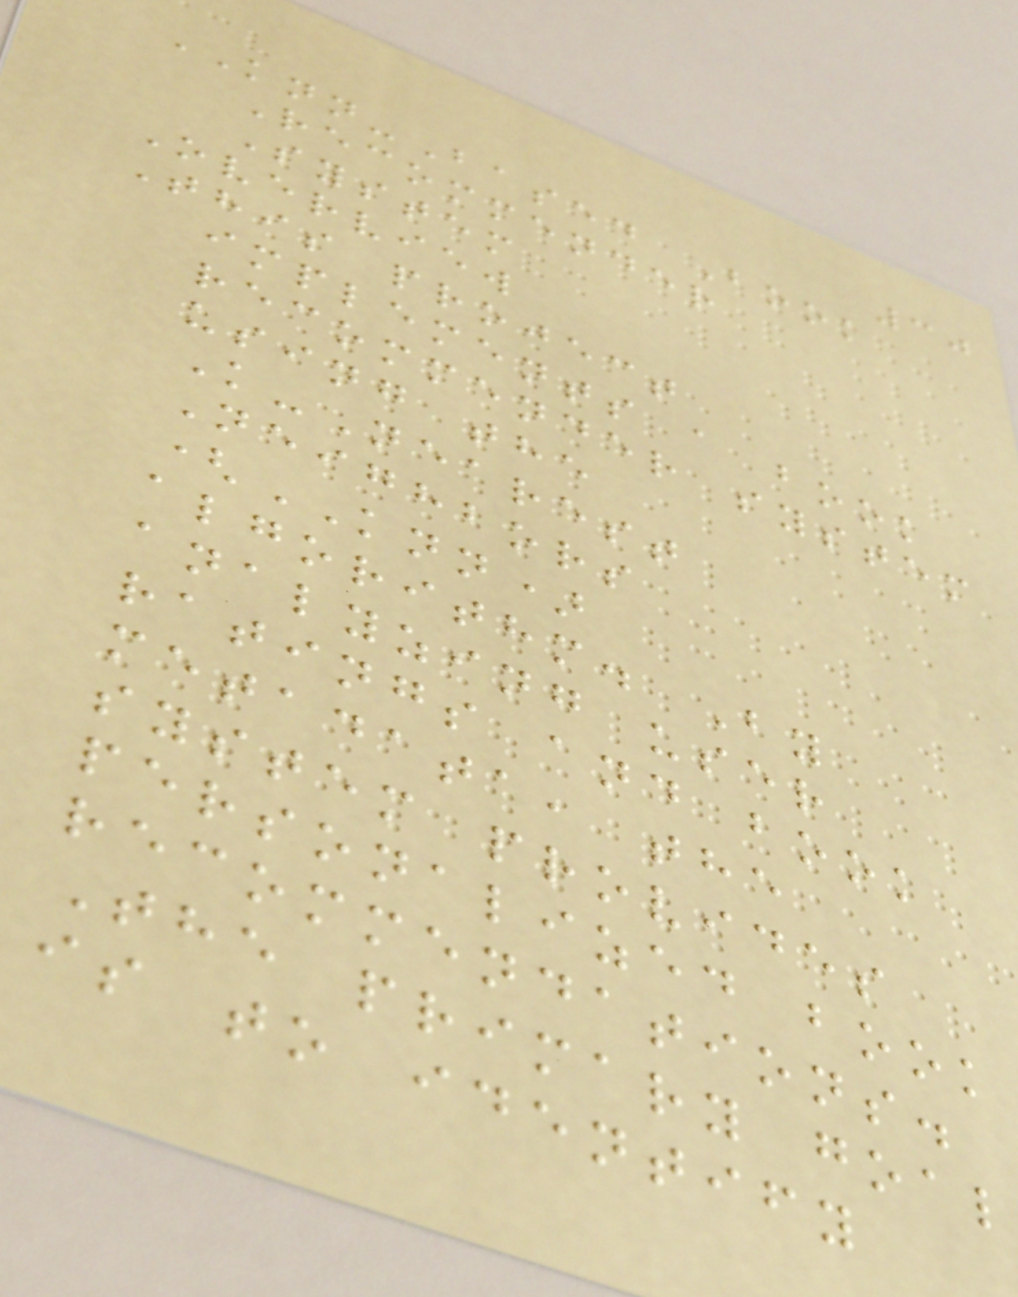30
KNN-Based Book
Recommender
System
Overview
This project
implements a book
recommender system
using the
K-Nearest
Neighbors
(KNN)
algorithm. By
analyzing user
ratings and book
metadata, the
system provides
personalized book
recommendations.
The primary goal
is to identify
